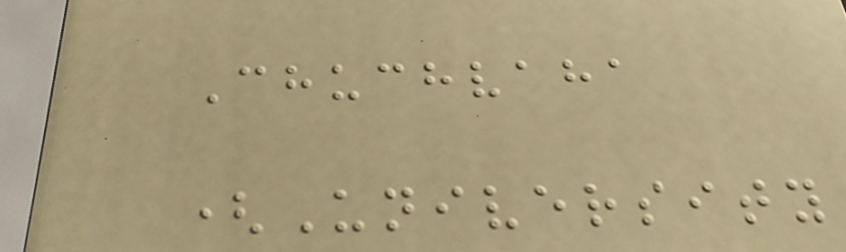Chuchvaha
(University
